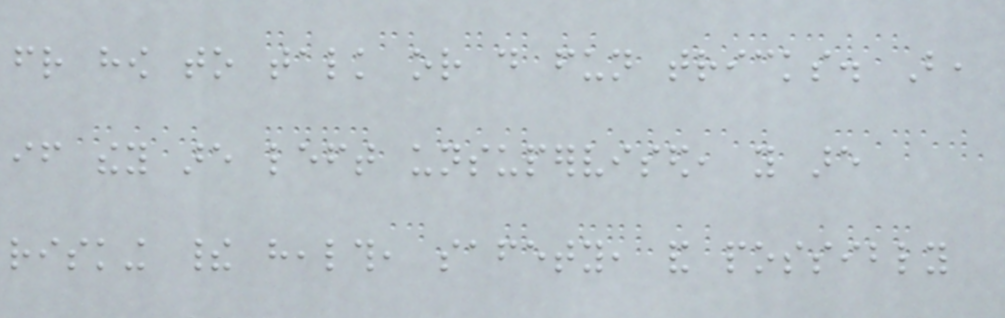friend how to talk or do fun tricks. But,
if they are left unsupervised, you are
risking their health, safety, and possibly
